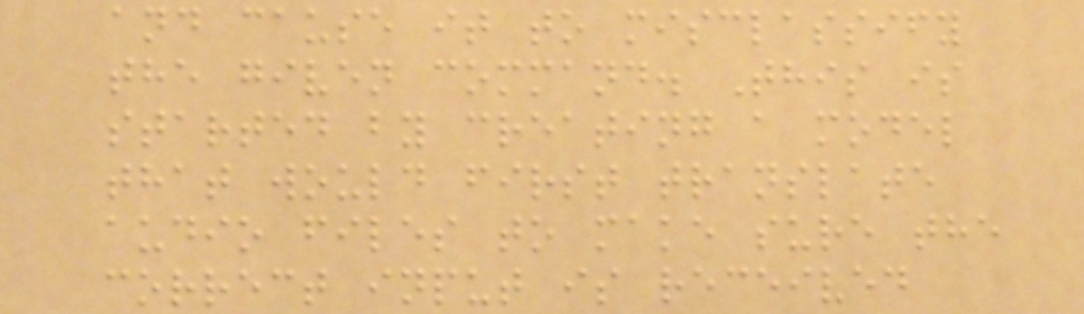and cause it to misclassify
the given command. This is
started by creating a model
that would first translate
audio files to make sure the
correct input is received
